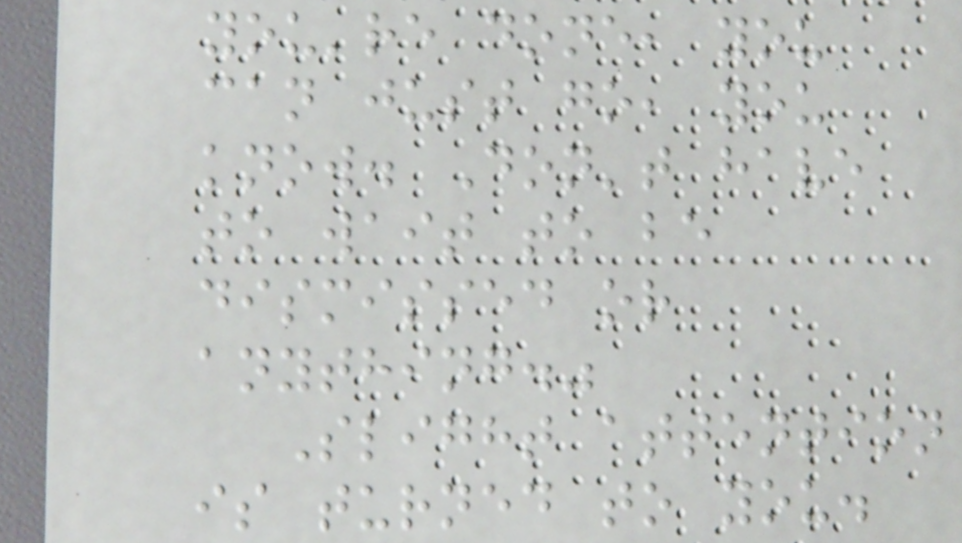you're done, you
can just go, you
know. Don't have
to wait to be
dismissed or
anything."
Slight attention
is turned to you.
